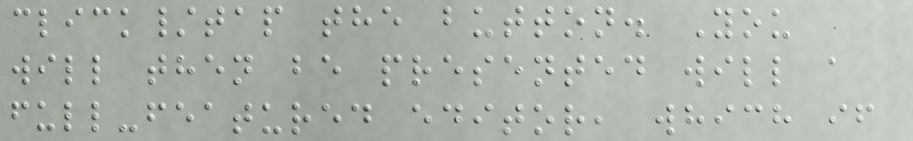click/tap the button. You
will then be presented will a
full-featured editor, which if
